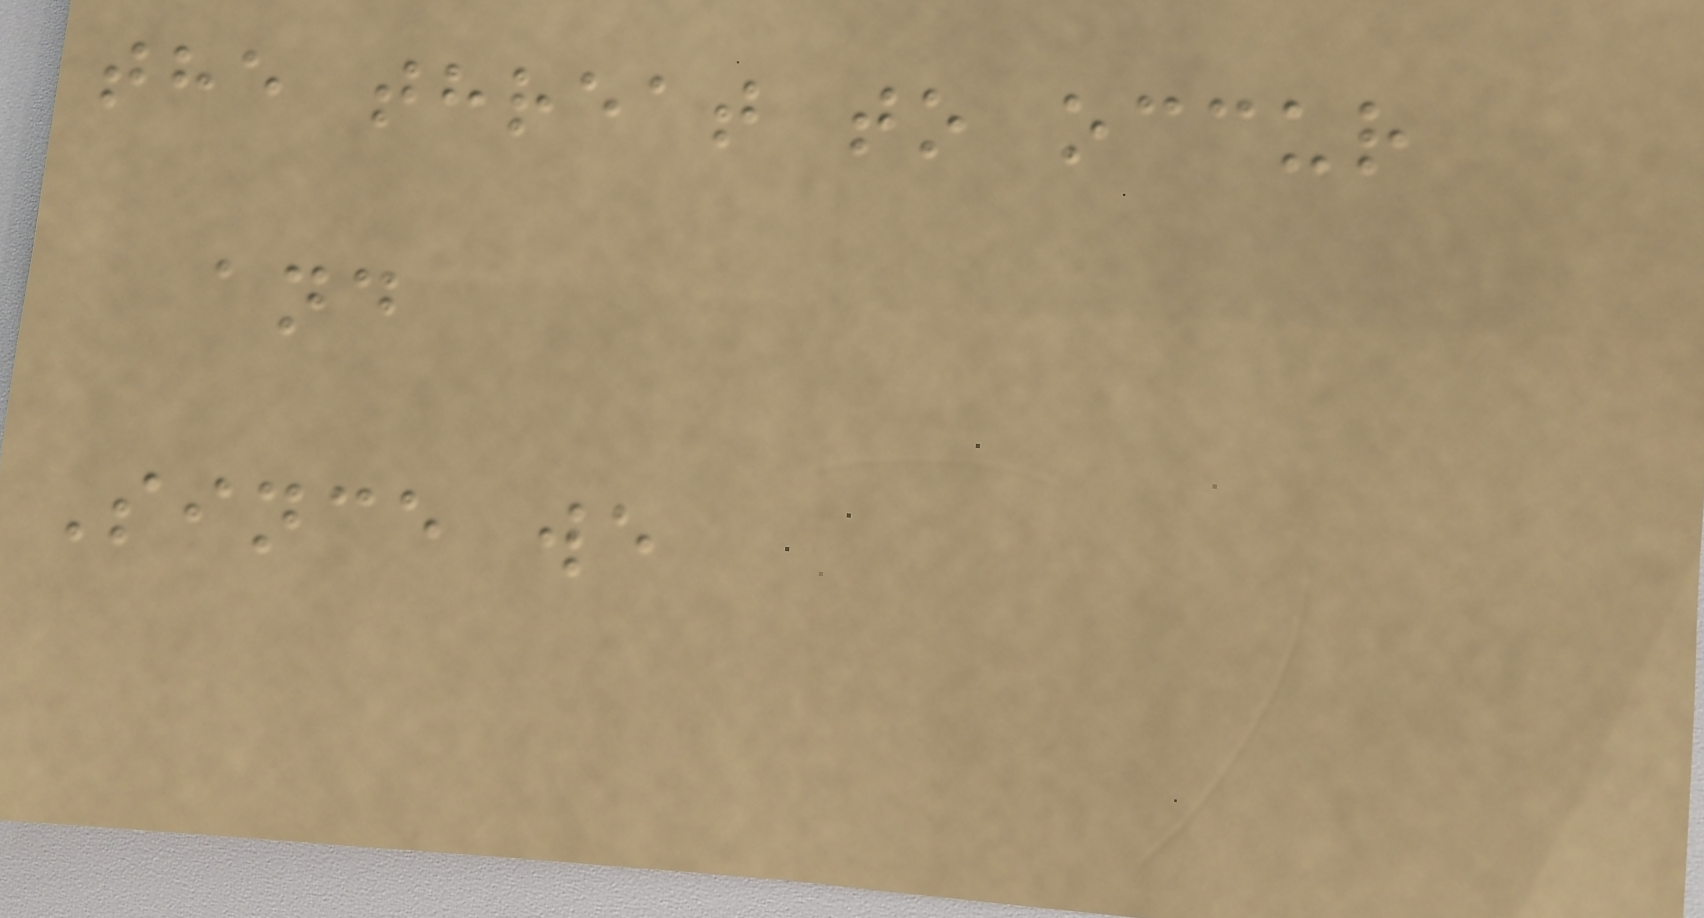the threat to occur
and
Since we
